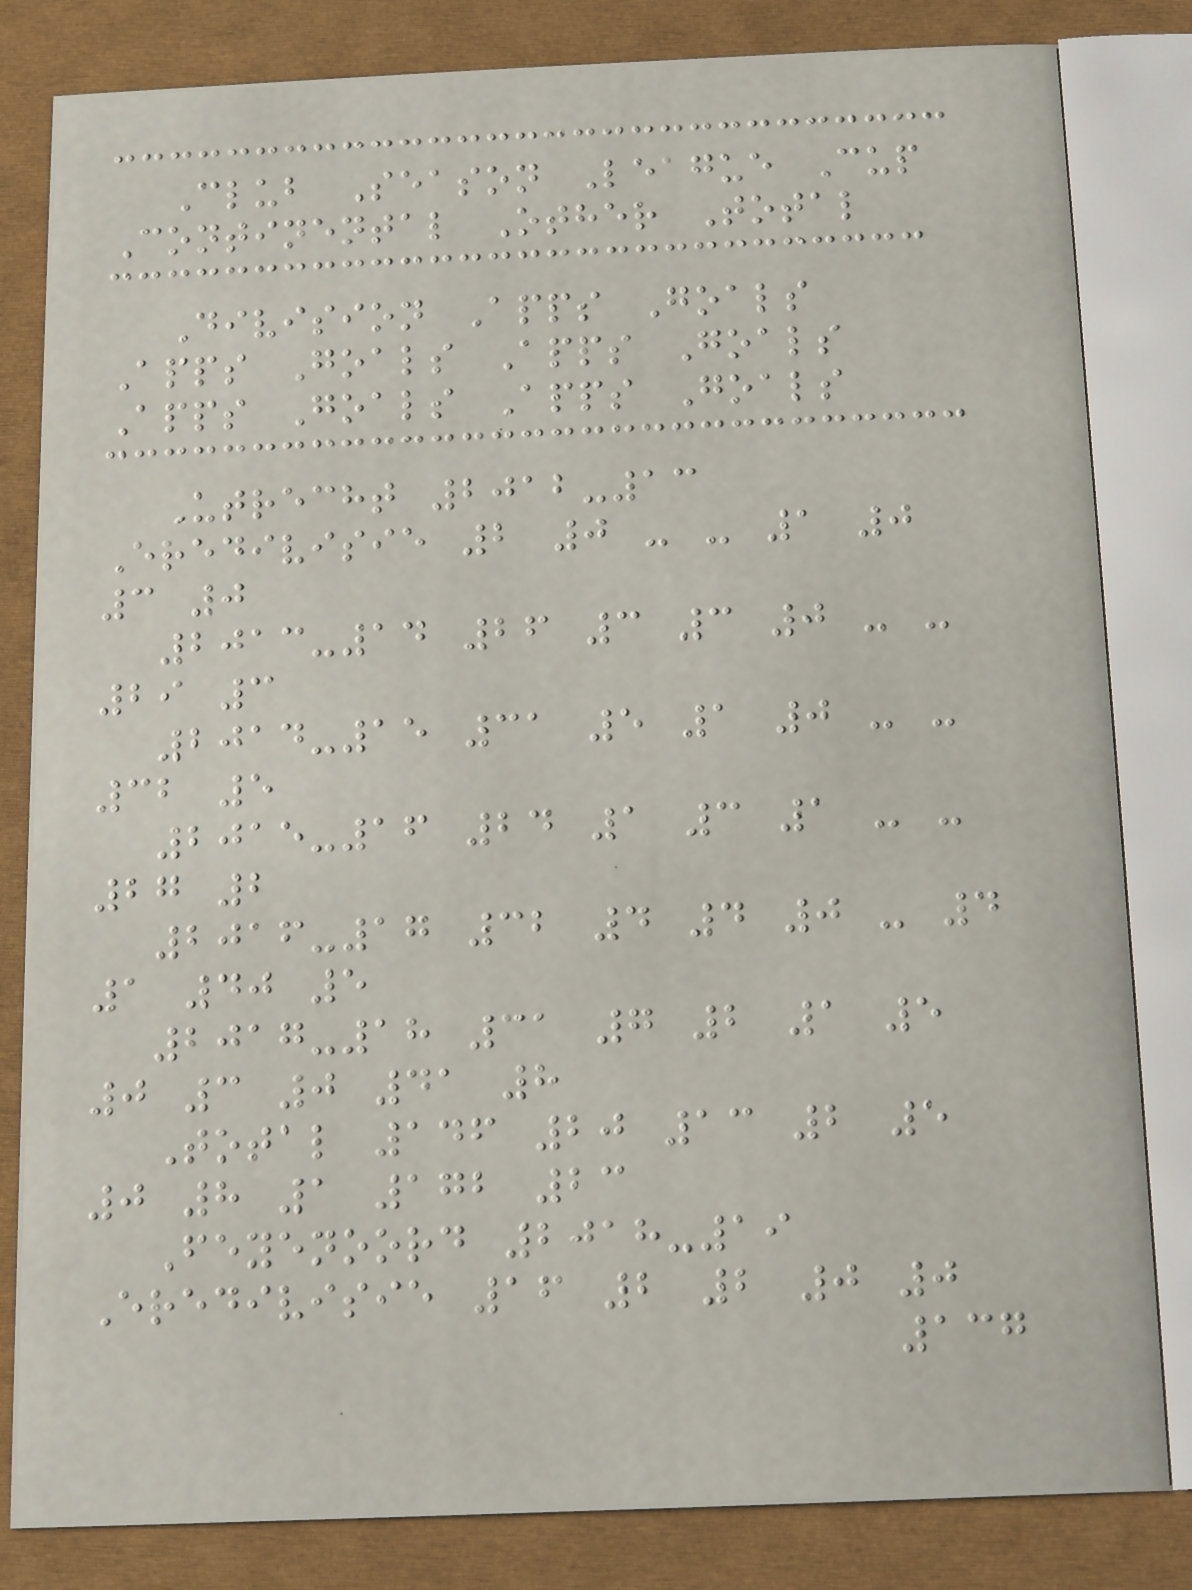Club Season League Cup
Continental Other Total
Division Apps Goals
Apps Goals Apps Goals
Apps Goals Apps Goals
Utrecht 2012-13
Eredivisie 2 0 - - 1 0
3 0
2013-14 26 3 3 0 - -
29 3
2014-15 31 5 1 0 - -
32 5
2015-16 24 1 3 1 - -
27 2
2016-17 32 4 4 0 - 4
1 40 5
2017-18 31 7 2 1 5
0 3 0 41 8
Total 146 20 13 2 5
0 8 1 172 23
Feyenoord 2018-19
Eredivisie 16 2 2 0 0
137
